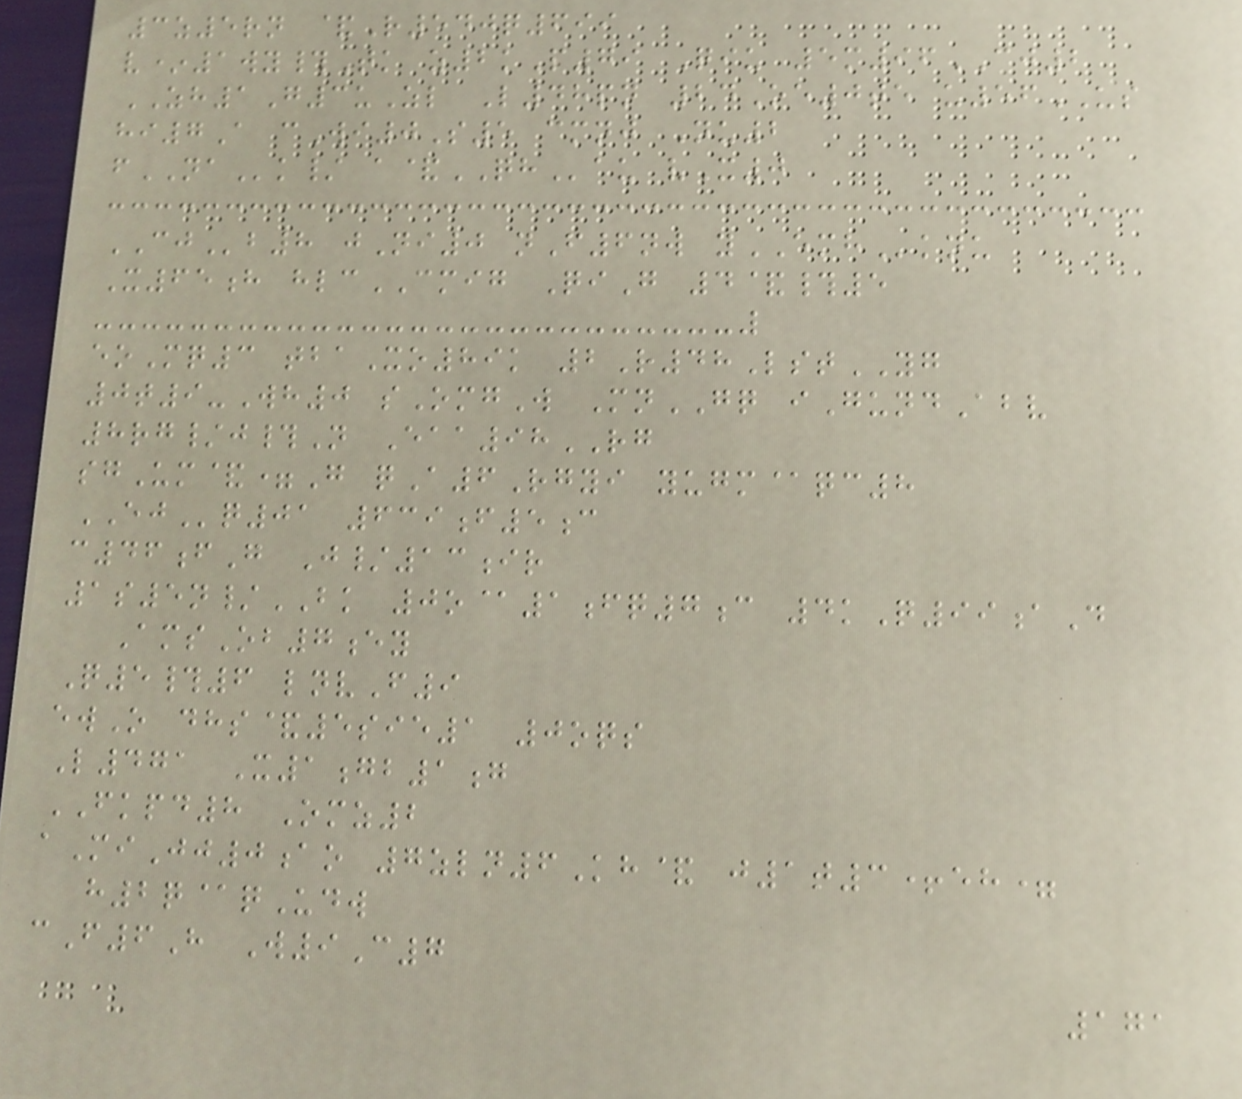3z5rn &R540q699
v*1wy#Tk z2kP79 Qiu 5m96CJ2
ZH1G3uZl L48pn 24Oe0te u56US
hi7A cWi0S5 cmnj Nu2
fNAk/ a&QHau vX0
CJb8 jNi0 nF6nw yEMHknu
X65h hlcCMIG QiG 4&#5
eoMq3 tbaXo89k 2R48LstYG
0t9-Wh0 sOmgW MnGQ iGundAbv
8rg/j#N Eaa98RG
sgUm&=G qA6Rgyi yugm@qc8
EJq01 639f5c
c46fG J/13ir
1s5n/BK 0o@1fq7c 4kQ99aD
AmsOb7ey
Q5#6 lnvF9
ewO dhs&5sie1 0oqs
L471 X1gb1g
FKPD8 Omz2
aMiJj0ao 7zln6Kh& j1t3+eh=
h2q@qUdw
cF6H W9C7
171
